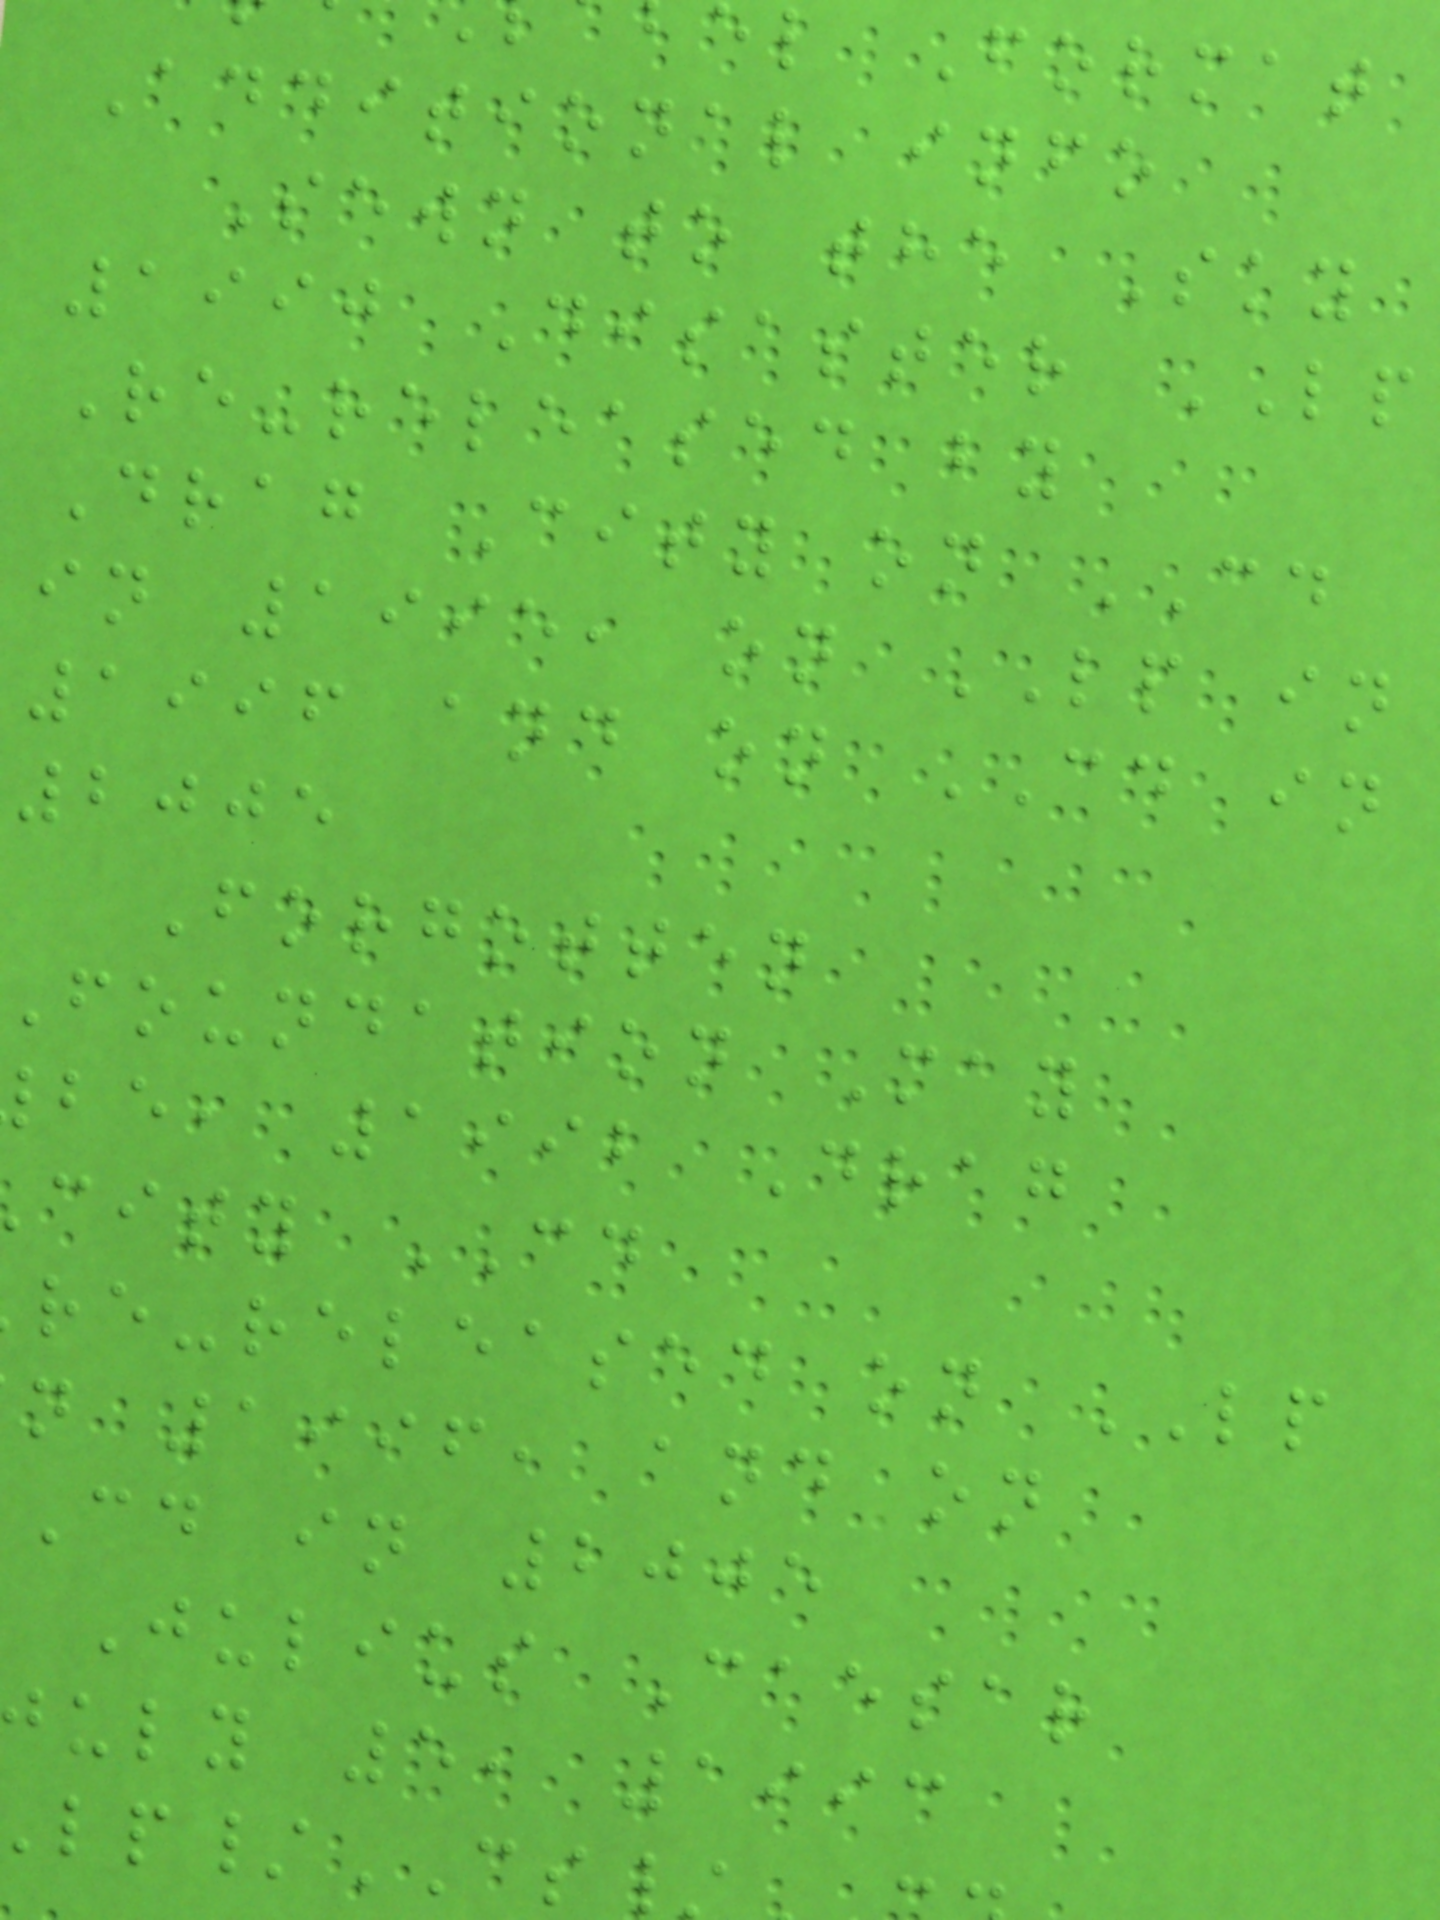l Format
Additional info
Sewn to the Sky
1990 Disaster LP
Re-released by
Drag City on CD
in 1995, on LP in
1996 and on CD in
2005
Forgotten
foundation May
be, 1992 Drag
city CD
re-released on LP
n 1996, and on
cd in 2005
Julius Caesar
uly 5, 1993
